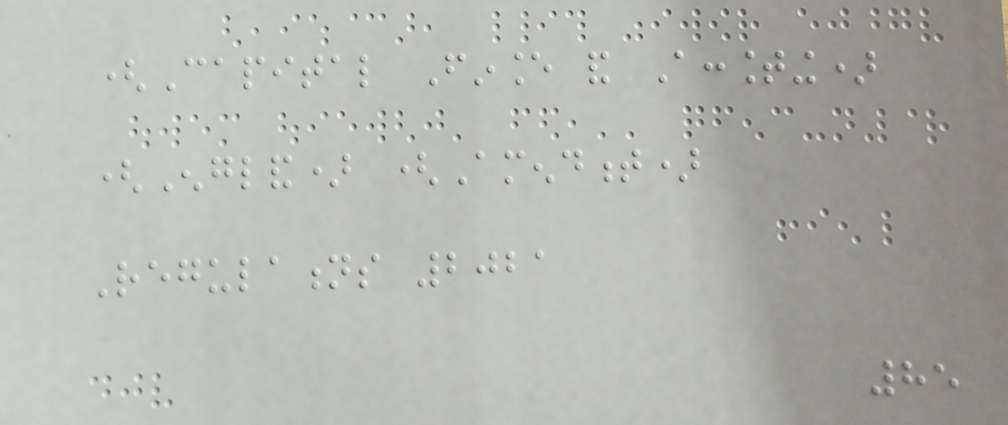(Capital Finance and Accounting)
(England) (Amendment)
Regulations 2021
85
